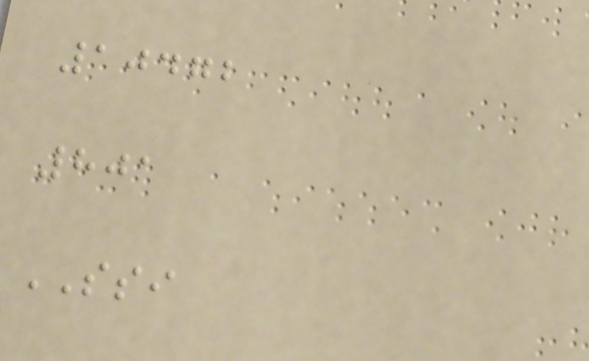10472
801
SSI
